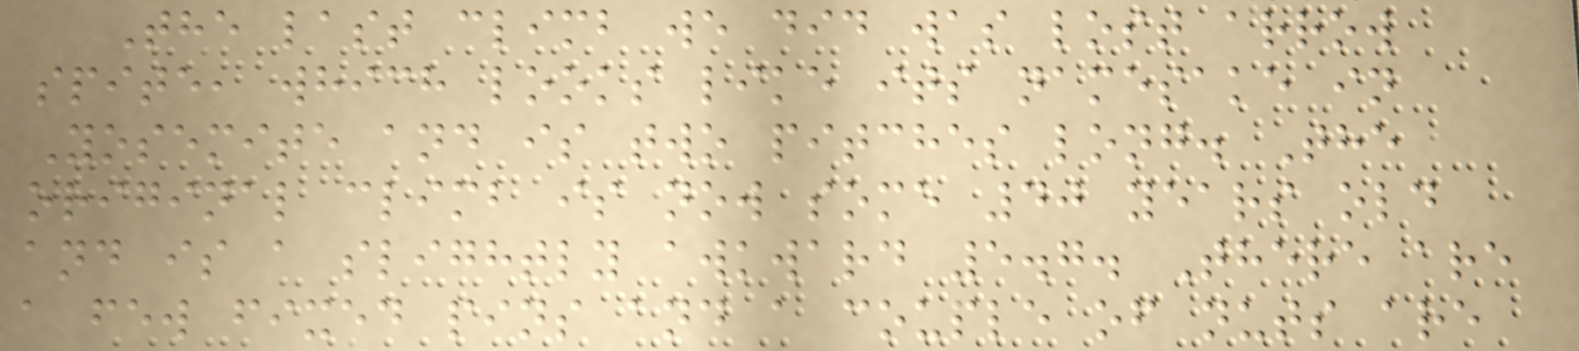The last climb we did was lost arrow
spite, which looks like its namesake in
Yosemite and is two pitches long. The
original climb is now some 40 years old
and is a slightly awkward 5.7. There are
a few fixed pins and a couple of nuts are
